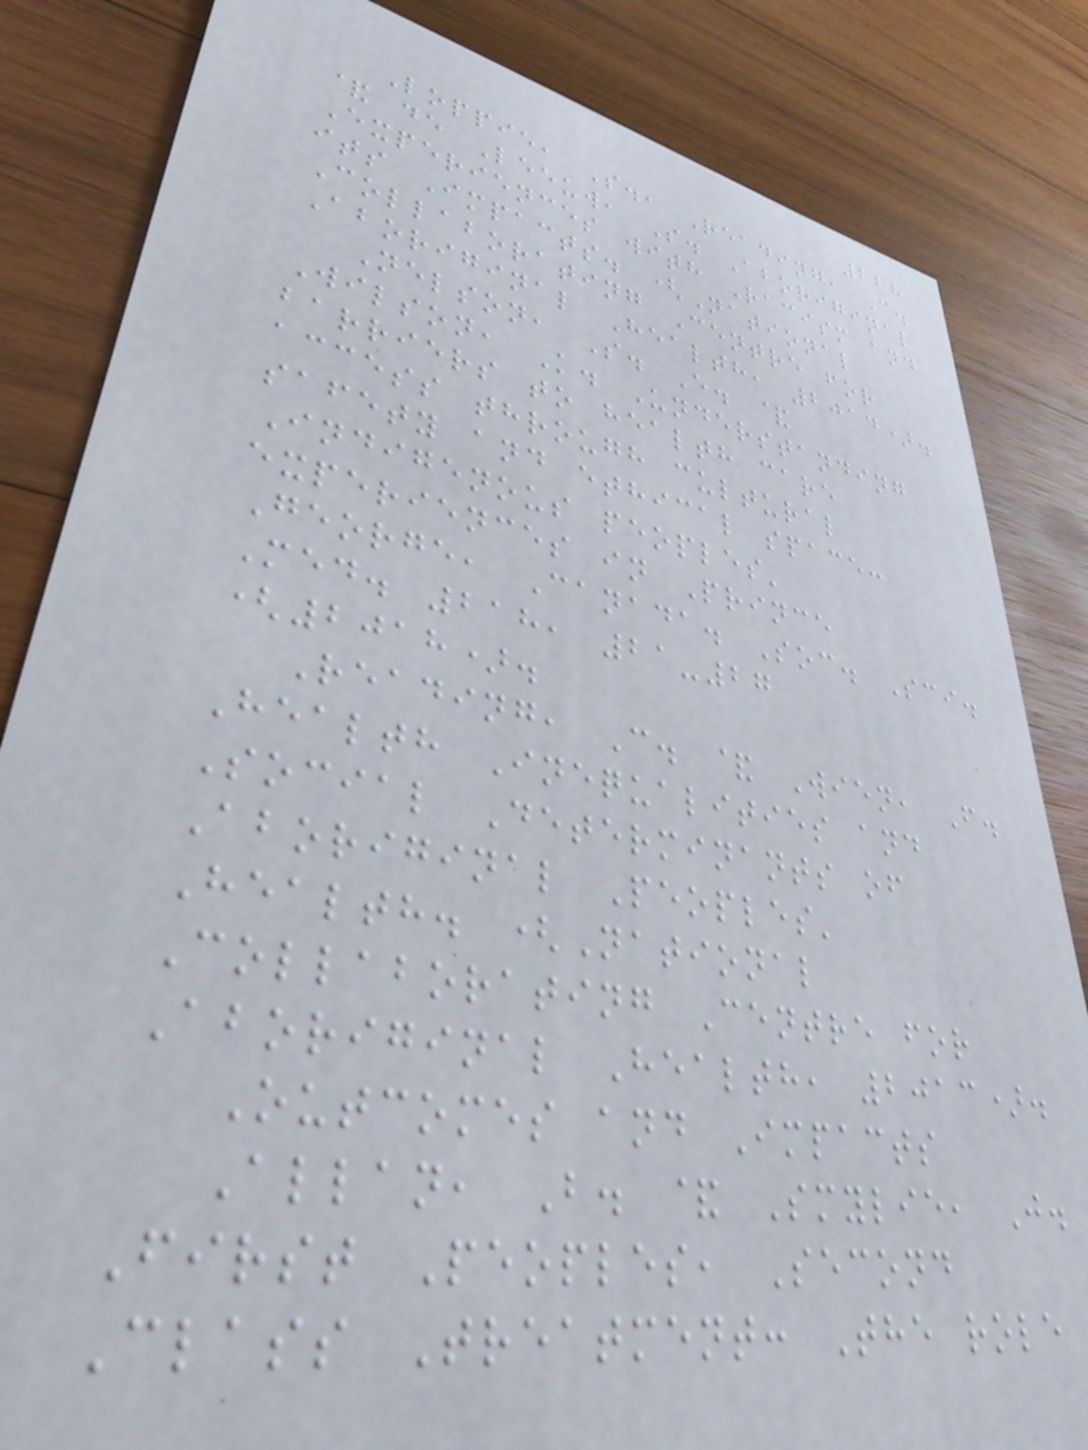228
Loppie, S., Reading, C.
& de Leeuw, S. Aboriginal
Experiences with Racism and
its Impacts. (National
Collaborating Centre for
Aboriginal Health, 2014).
Nelson, S. E. &
Wilson, K. Understanding
barriers to health care
access through cultural
safety and ethical space:
Indigenous peoples'
experiences in Prince
George, Canada. Soc. Sci.
Med. 218, 21-27
(2018).
Reading, C. & Wien, F.
Health Inequalities and
Social Determinants of
Aboriginal Peoples'
Health. (National
Collaborating Centre for
Aboriginal Health, 2013).
Outcomes and Impacts
Allan, B. & Smylie, J.
First Peoples, Second
Class Treatment: The role
